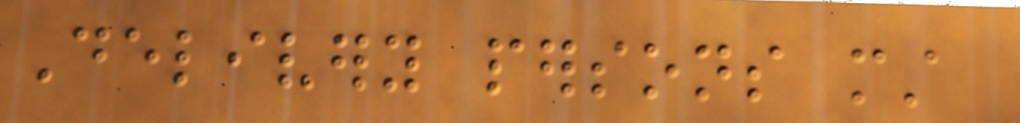Delivery persons must
